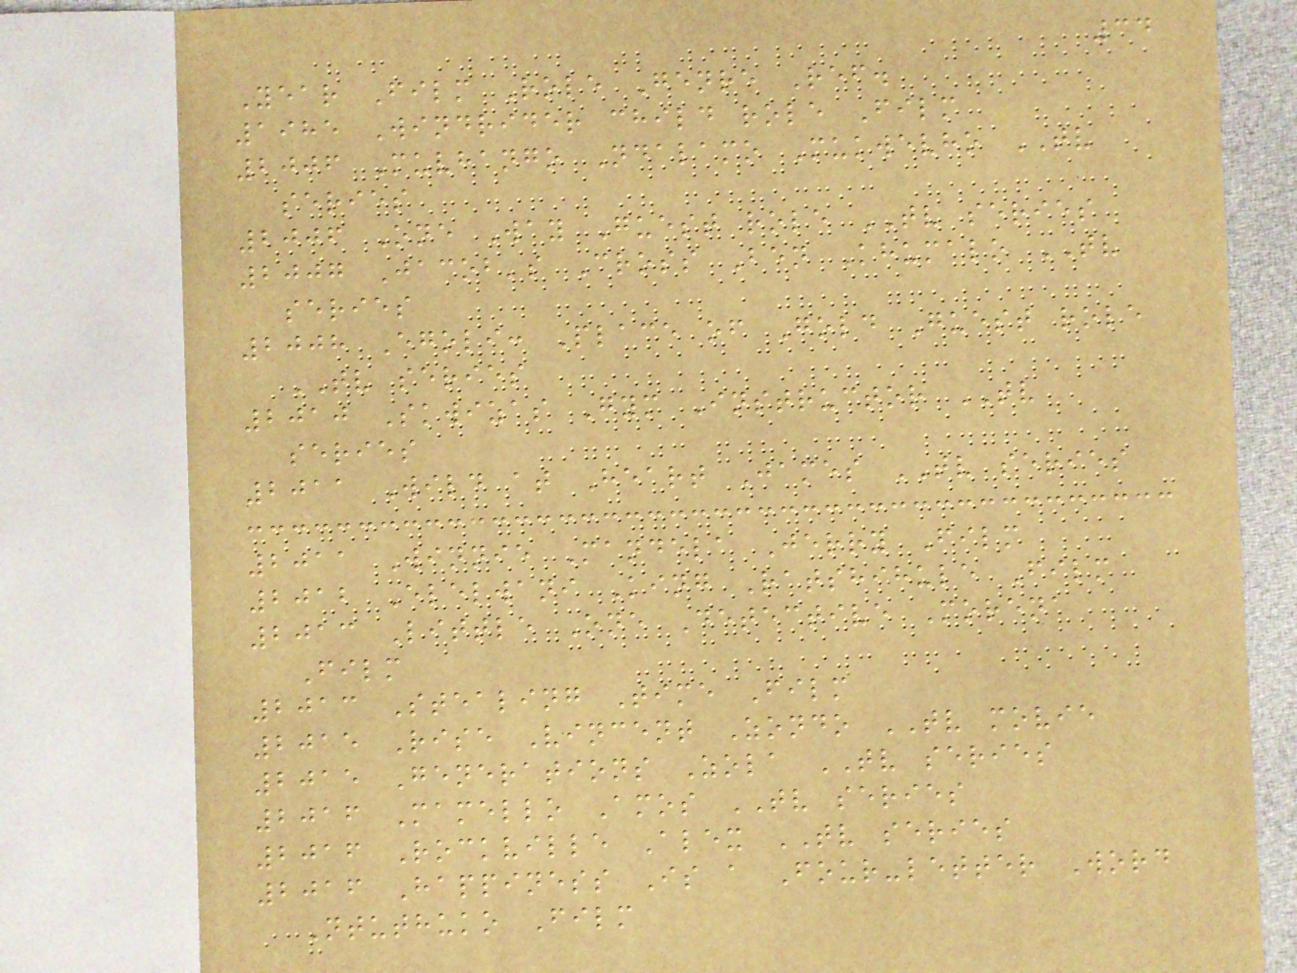34
Year Film Role Genre Ref.
1985 Windrider child role Film
2006 Muvhango Ndalamo Mukwevho TV
series
2006 One Way Guest role TV series
2007 Jacob's Cross Ben Khumalo TV
series
2008 Egoli: Place of Gold Guest role
TV series
2010 Skwizas Gym Instructor TV
series
2011 Wild at Heart James TV series
2011 Winnie Mandela Jerry Film
2012 Elelwani King Ratshihule Film
2013 Little One Detective Morena
Film
2013 Stealing Time Film
2015 Rise Vincent Zondo TV movie
2015 Generations Zola TV series
2016 Mamello Amos TV series
2016 Rockville Alex TV series
2016 Happiness Is a Four-letter Word
Ntuthuko Film
